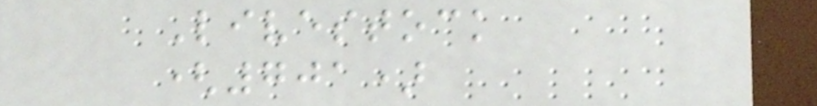Livestock
(701)
